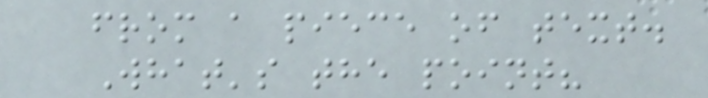from a piece of text.
What's the point?
